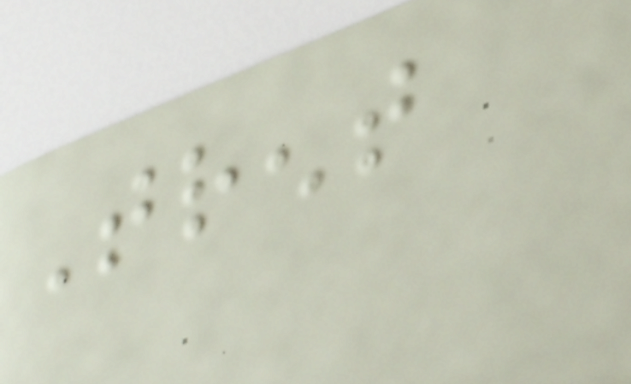Trent
